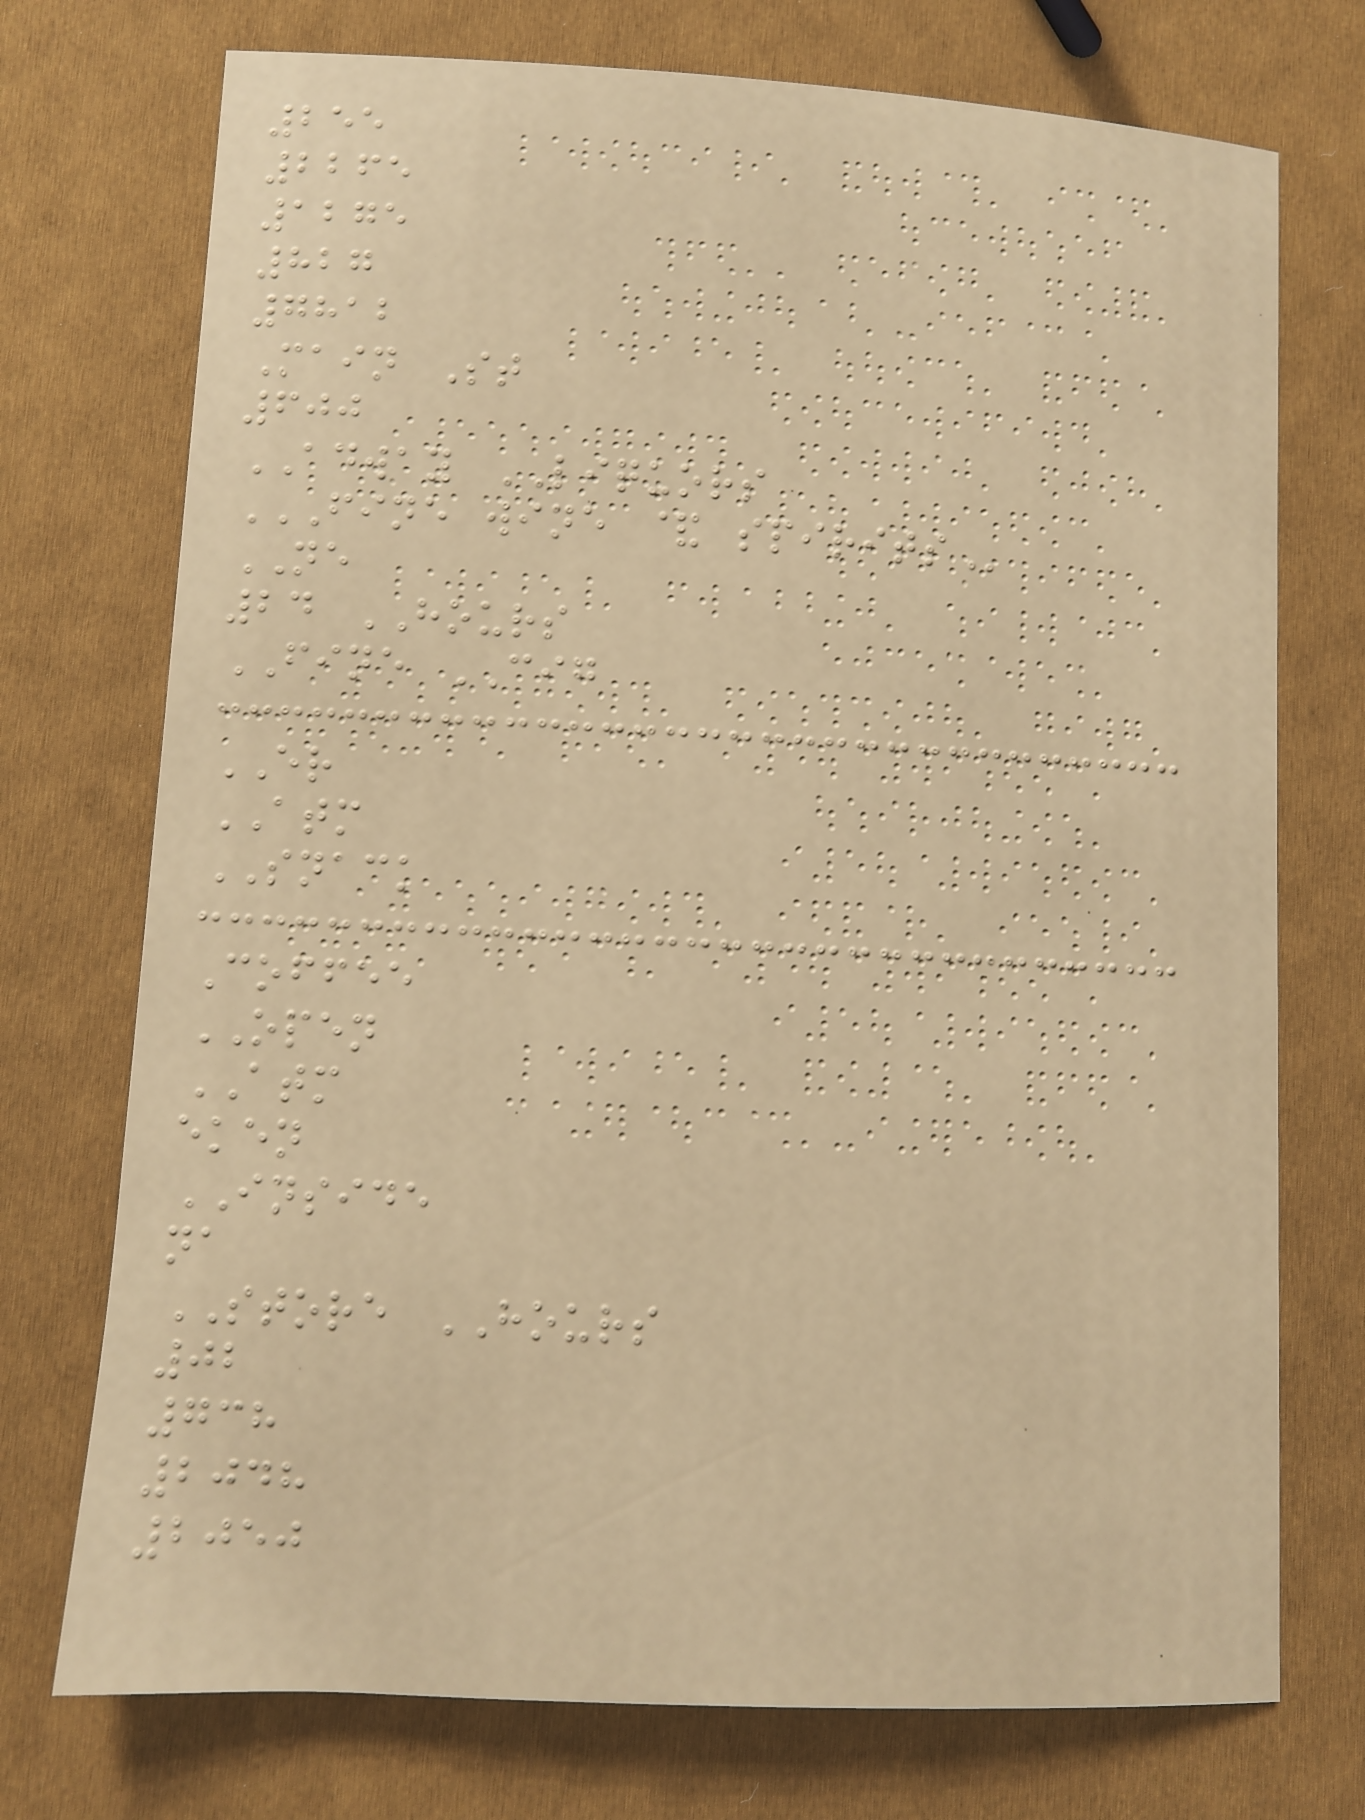255
2265
1275
827
7812
Main St
600
ADWAY LIQUORS
FINE WINE & SPIRITS
NE
24 HOURS
FINE CIG
ER
ATM
SNACK
Coffee
OPEN
ATM
eken
INSIDE
na
STORE HOURS
02
738
2048
2050
